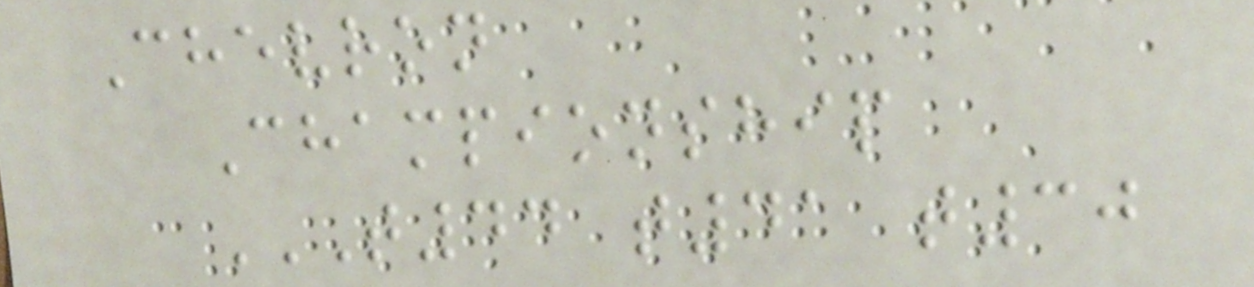Chevron
Championship
T44 T41 T30
